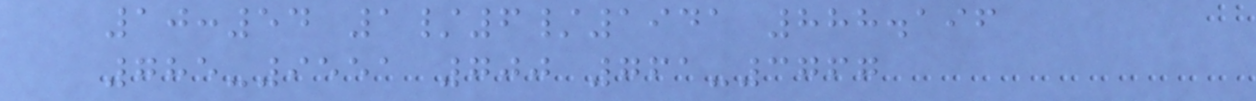10:54 1/6/1941 888.196
785-9551 700 761-3767
